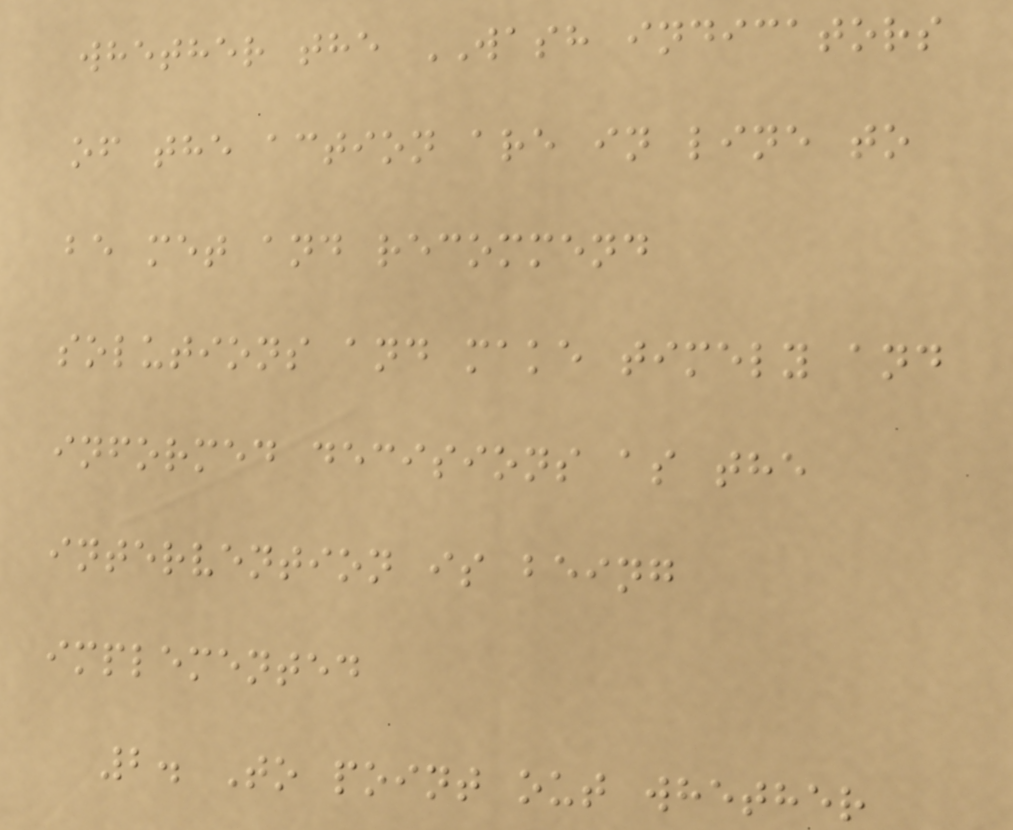whether the WASH indicators
of the action are in line to
be met and recommend
solutions and make timely and
informed decisions as the
intervention is being
implemented
2. To point out whether
